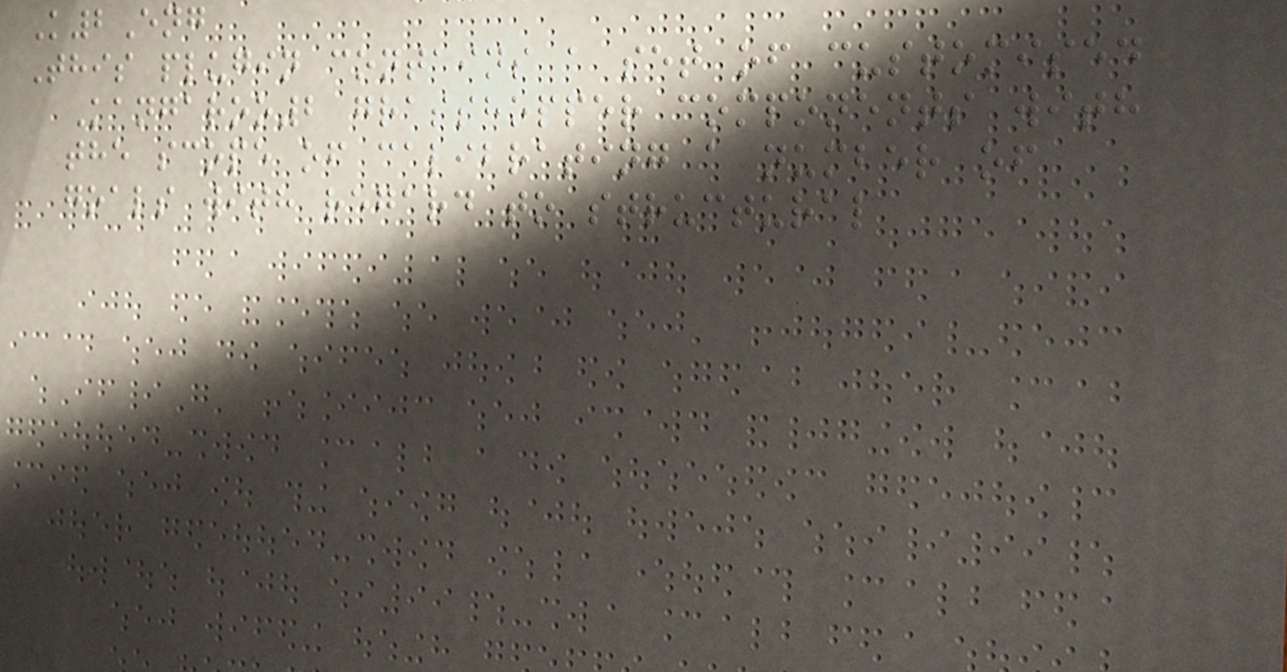K2Eng
This plugin contains a set of customised
Kangaroo2 grasshopper components with
the scope of calibrating a number of
goals with regard to structural
